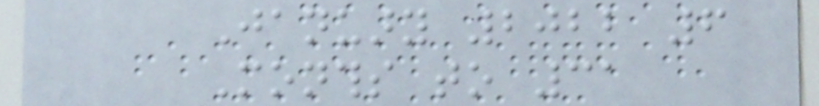January 2022 6
Months to 31
